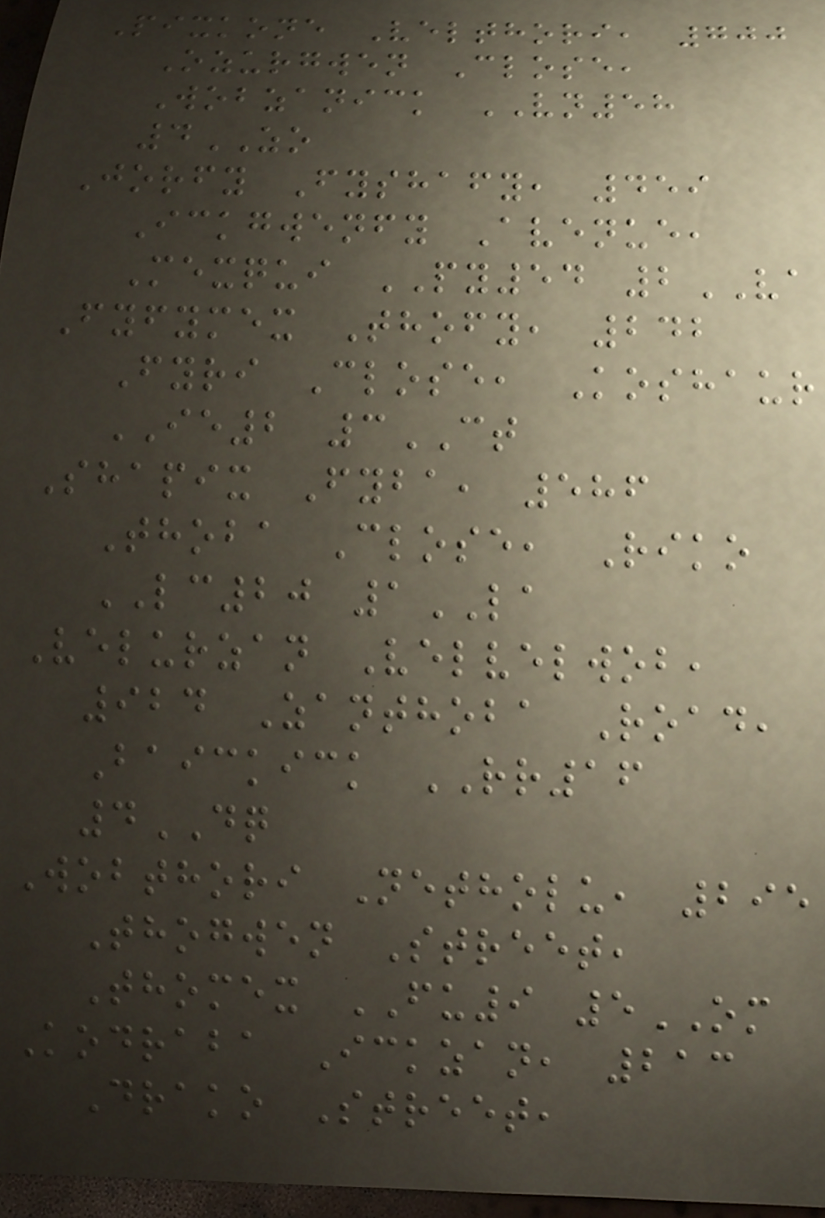Pixkone Velthori, 700
Ozurgwen Close,
Wobzanick VN58
4ZO
Jorfy Fyshafy, 459
Ickgwenfy Avenue,
Mexqui PY54 2VA
Fyfymex Thofy, 242
Fyri Close, Koshaur
IE2 3CT
Shapix Fyba, 586
Thoba Close, Riko
LC20 1LA
Velurzan Velvelwob,
924 Zanthoba Road,
Baickick RR16
4DQ
Wobthori Netholu, 295
Thogwen Street,
Thomex FU9 5OM
Kodraba Ickzan, 213
Drako Street,
